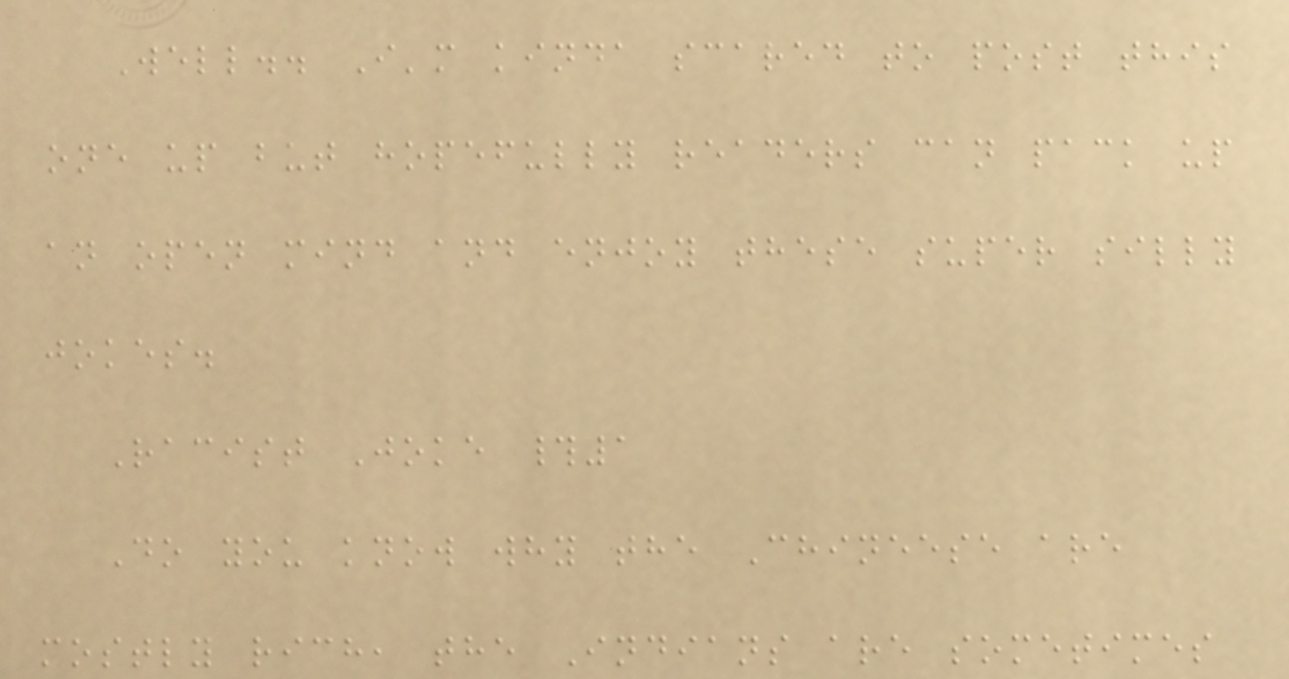Well.. I'm kinda scared to post this
one up but hopefully readers can pack up
an open mind and enjoy these super silly
jokes.
Racist Joke #1
Do you know why the Chineese are
mostly rich, the Indians are sometimes
